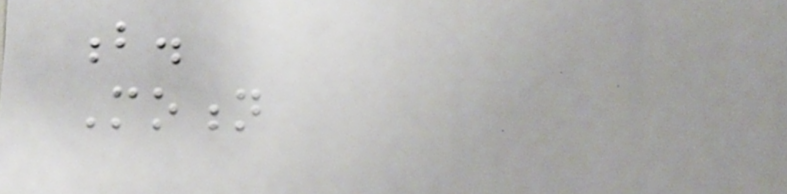b.
Motion
